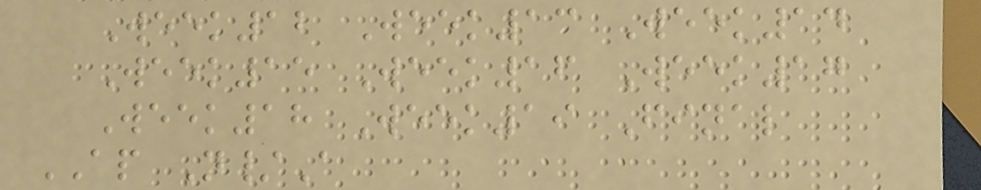Week12 Week13 Week14
Week15 Week16 Week17
Week18 Week19 Final
AP N/A
